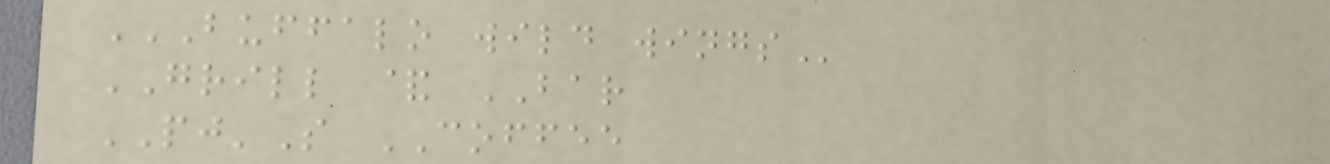BUFFALO WILD WINGS
GRILL & BAR
PJ'S COFFEE
